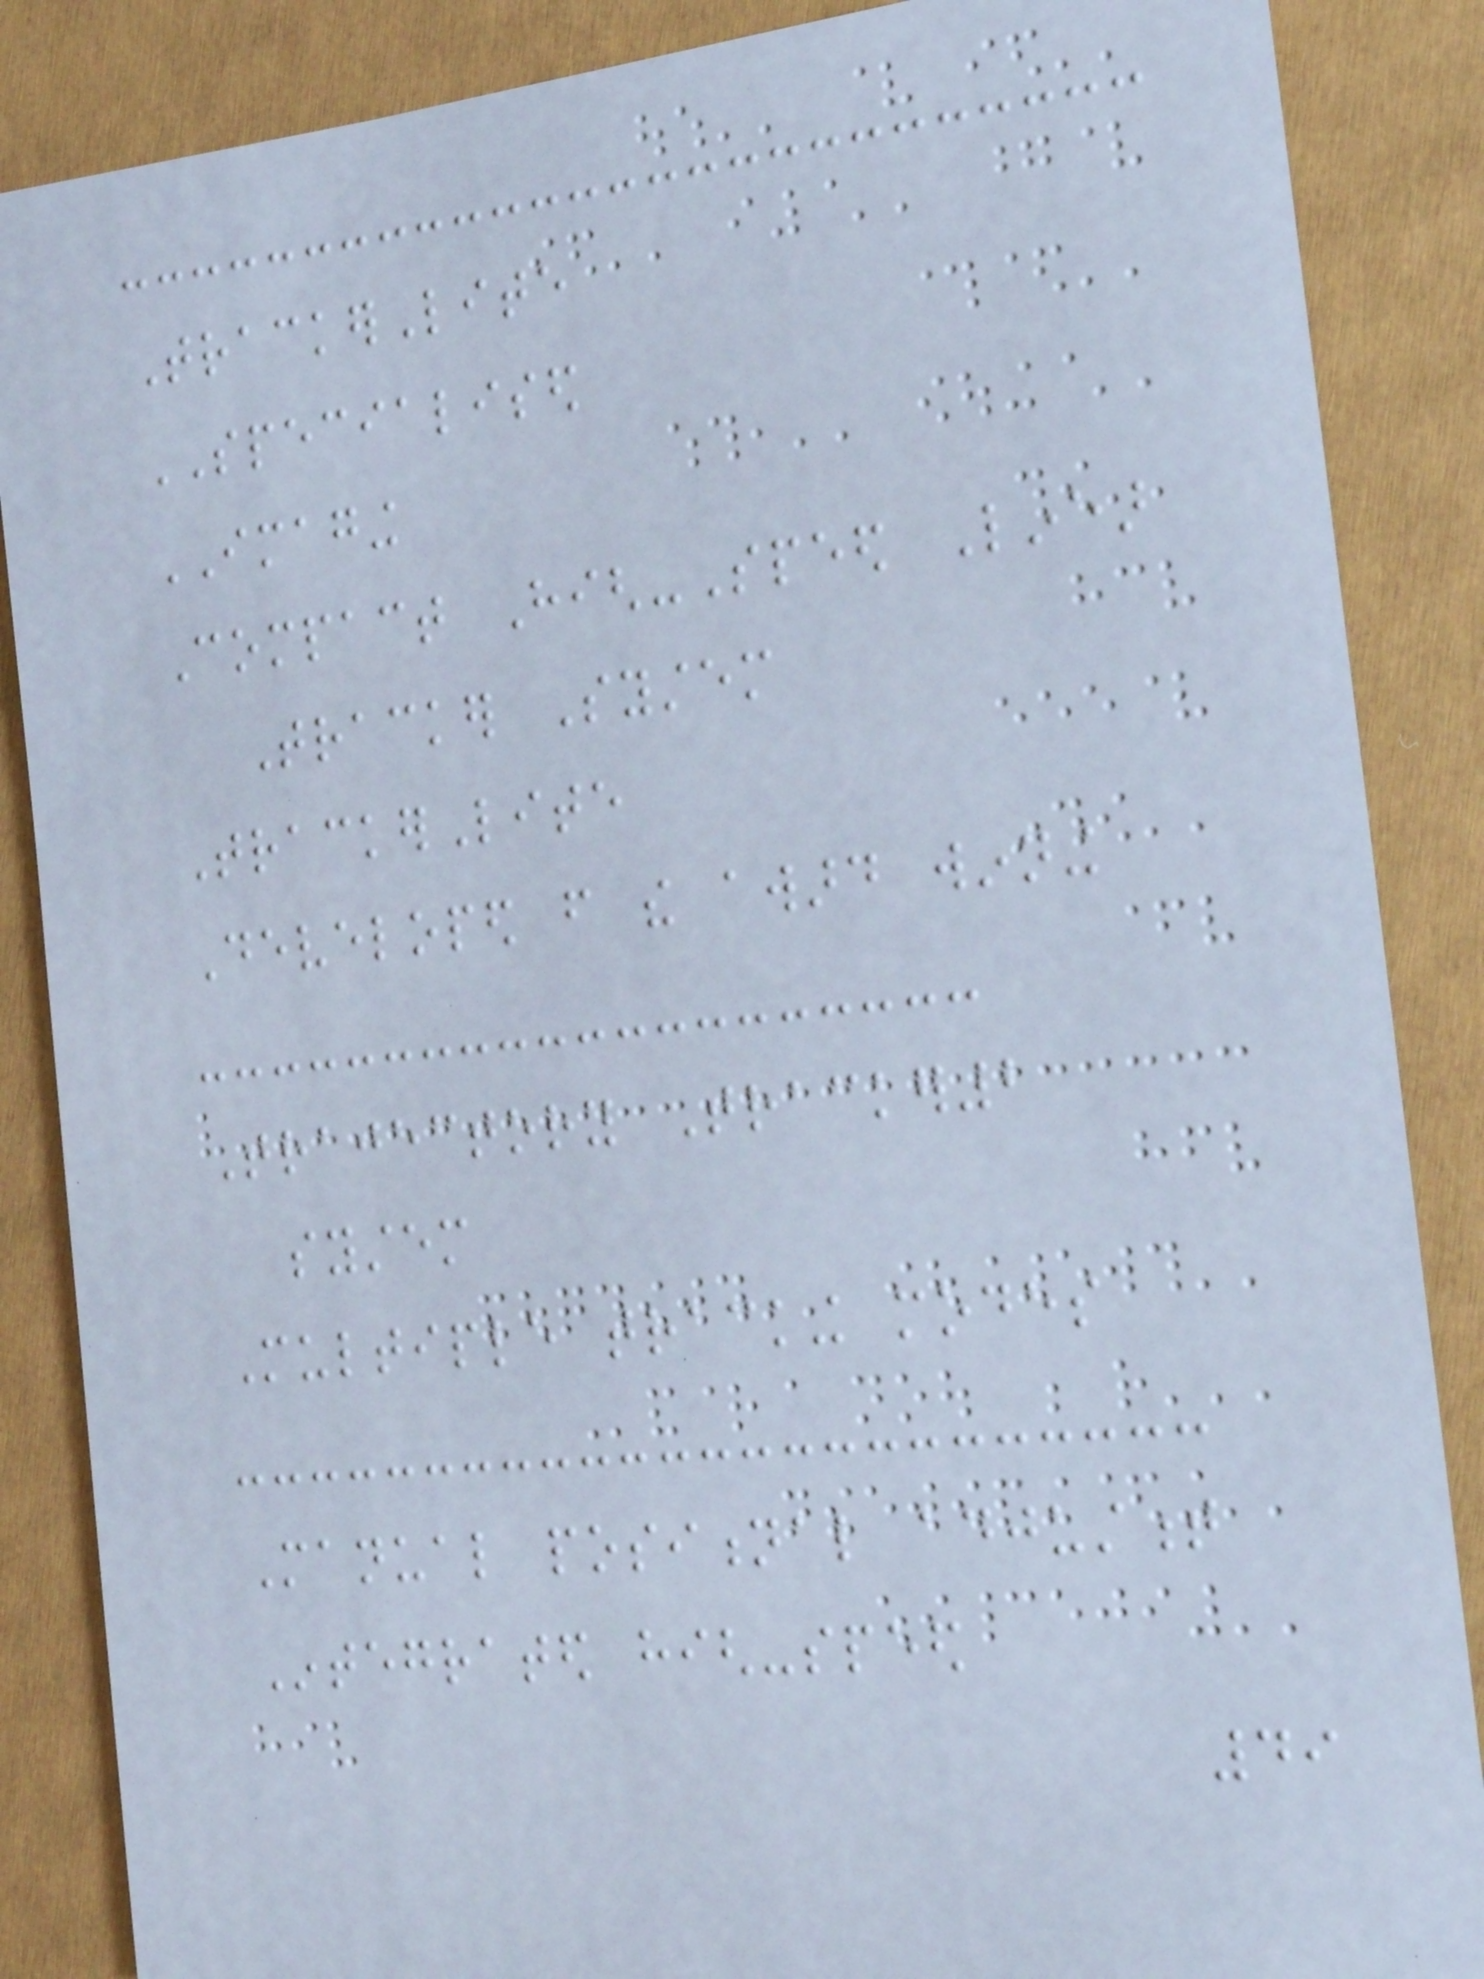TrackerLite
SPECIALISED
IMAGING
Compact High-Speed Linear
Tracker System
TrackerLite
Developed from the award winning
Trajectory Tracker2
system
Multiple tracking modes
Manual positional adjustment
Integrated high-speed
49
